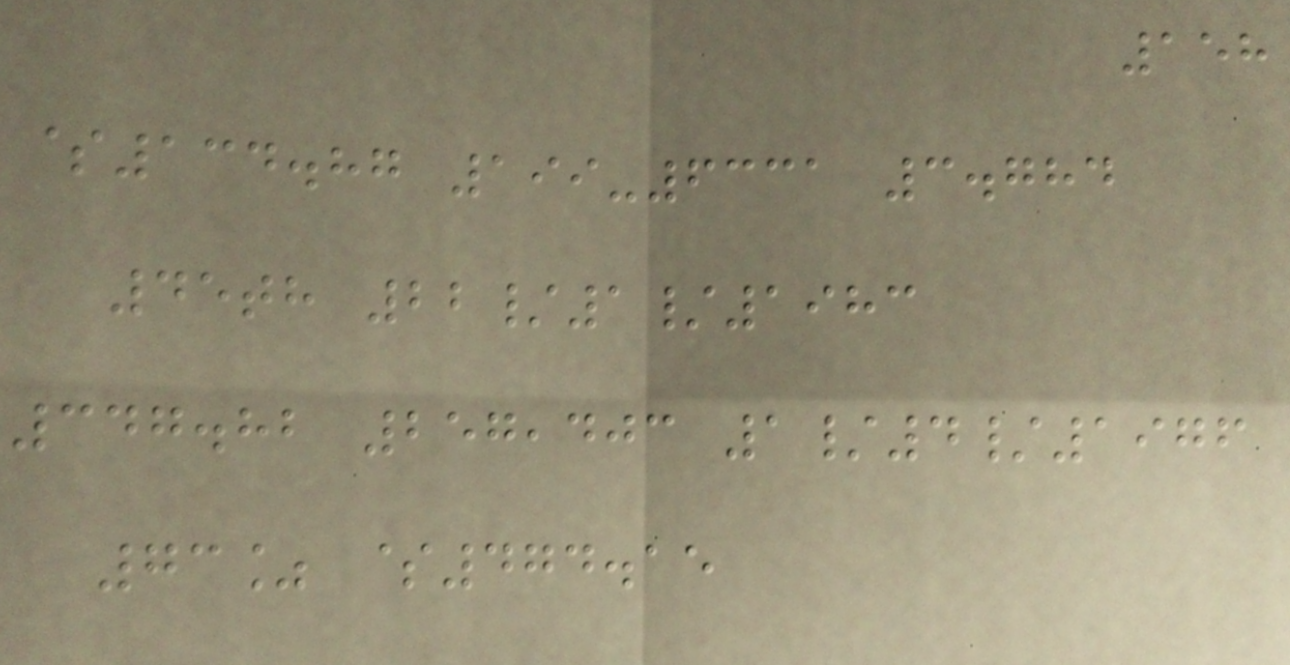158
$134.87 199-6331 3.784
45th 22/1/1983
347.82 257,403 1/4/1976
73% $474.15
